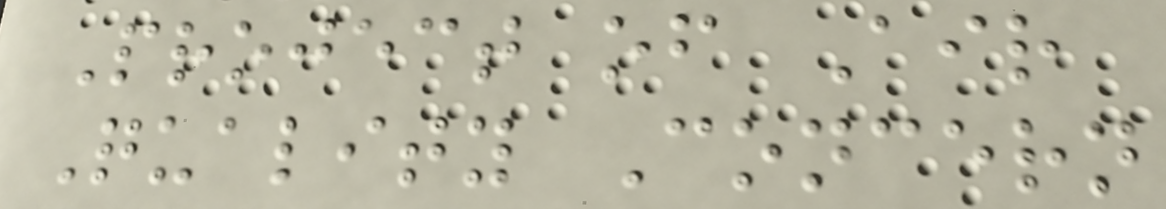Project of Air
Quality Concern
